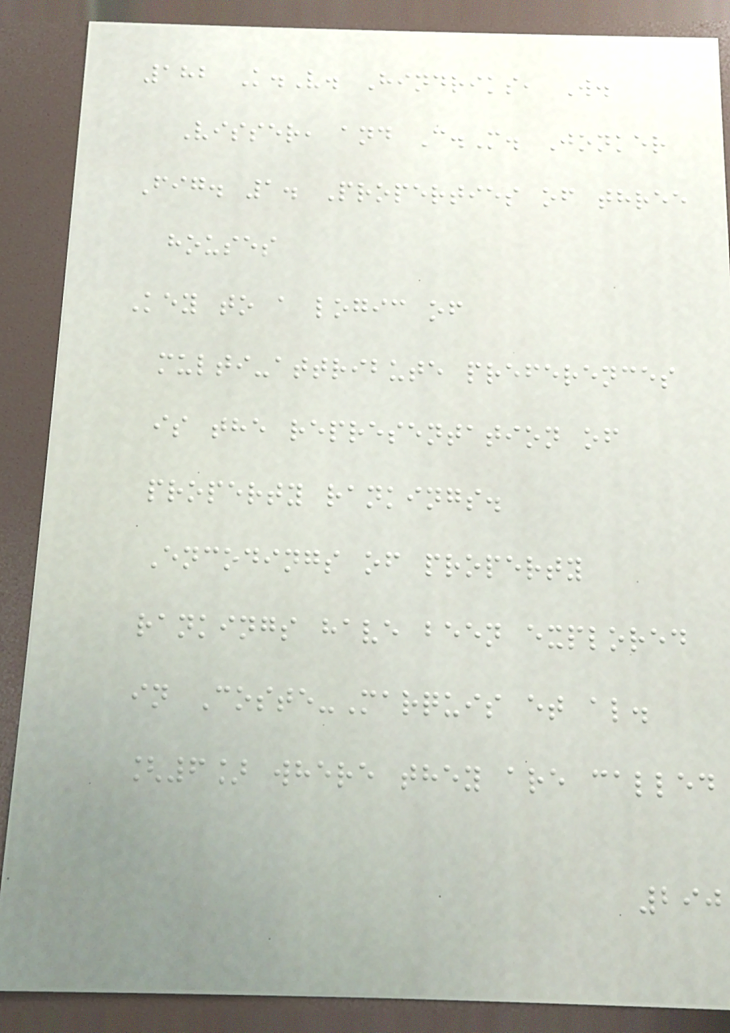182 K.V. Hindriks, W.
Visser, and C.M. Jonker
Fig. 1. Properties of three
houses
Key to a logic of
multi-attribute preferences
is the representation of
property rankings.
Encodings of property
rankings have been explored
in Coste-Marquis et al.
[6] where they are called
290
